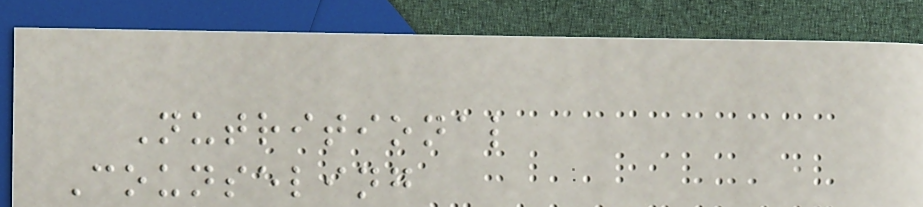Nutritional
Counseling
